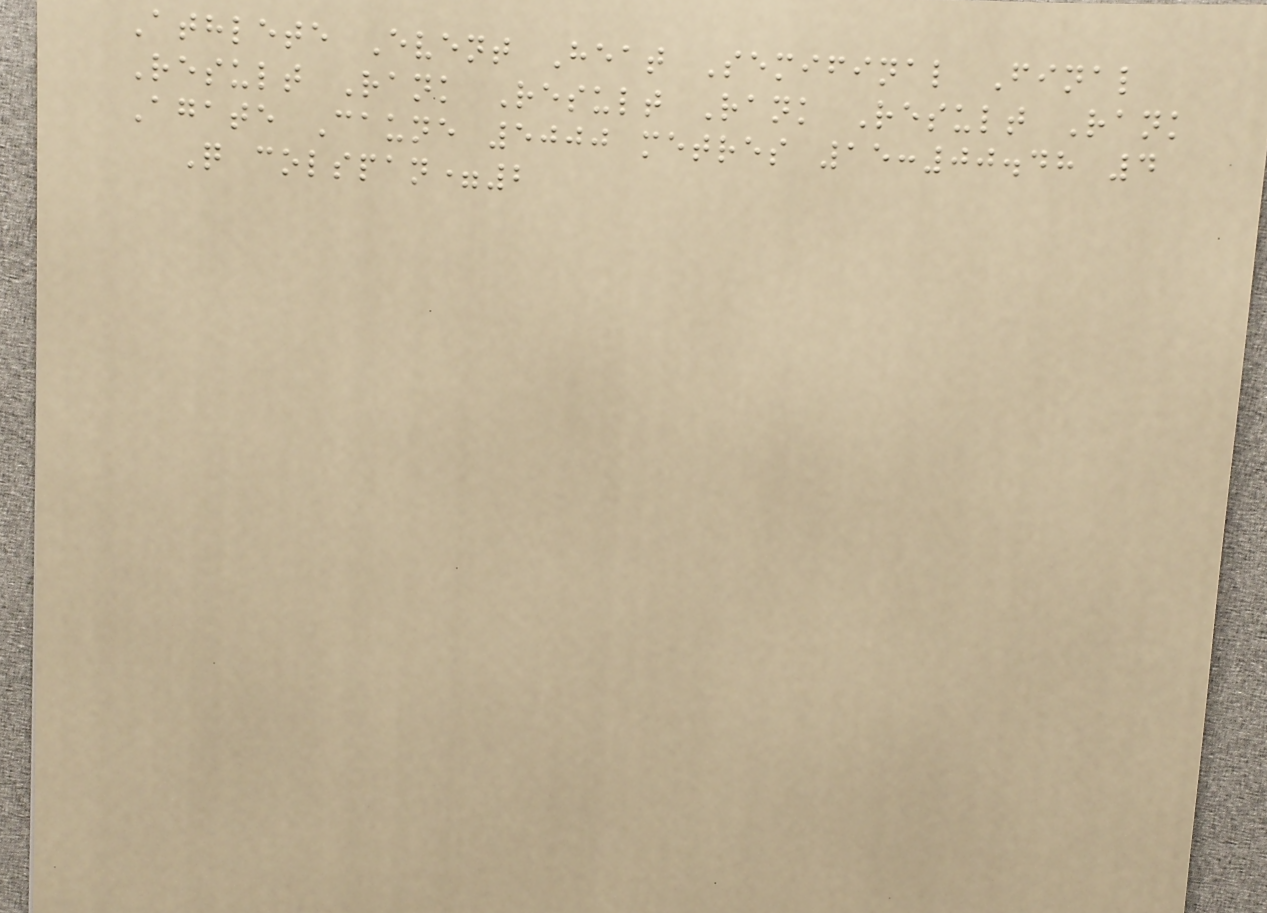Athlete Event Heat Semifinal Final
Result Rank Result Rank Result Rank
Agate Caune 5000 metres 15:00.48 4
Q colspan=2
